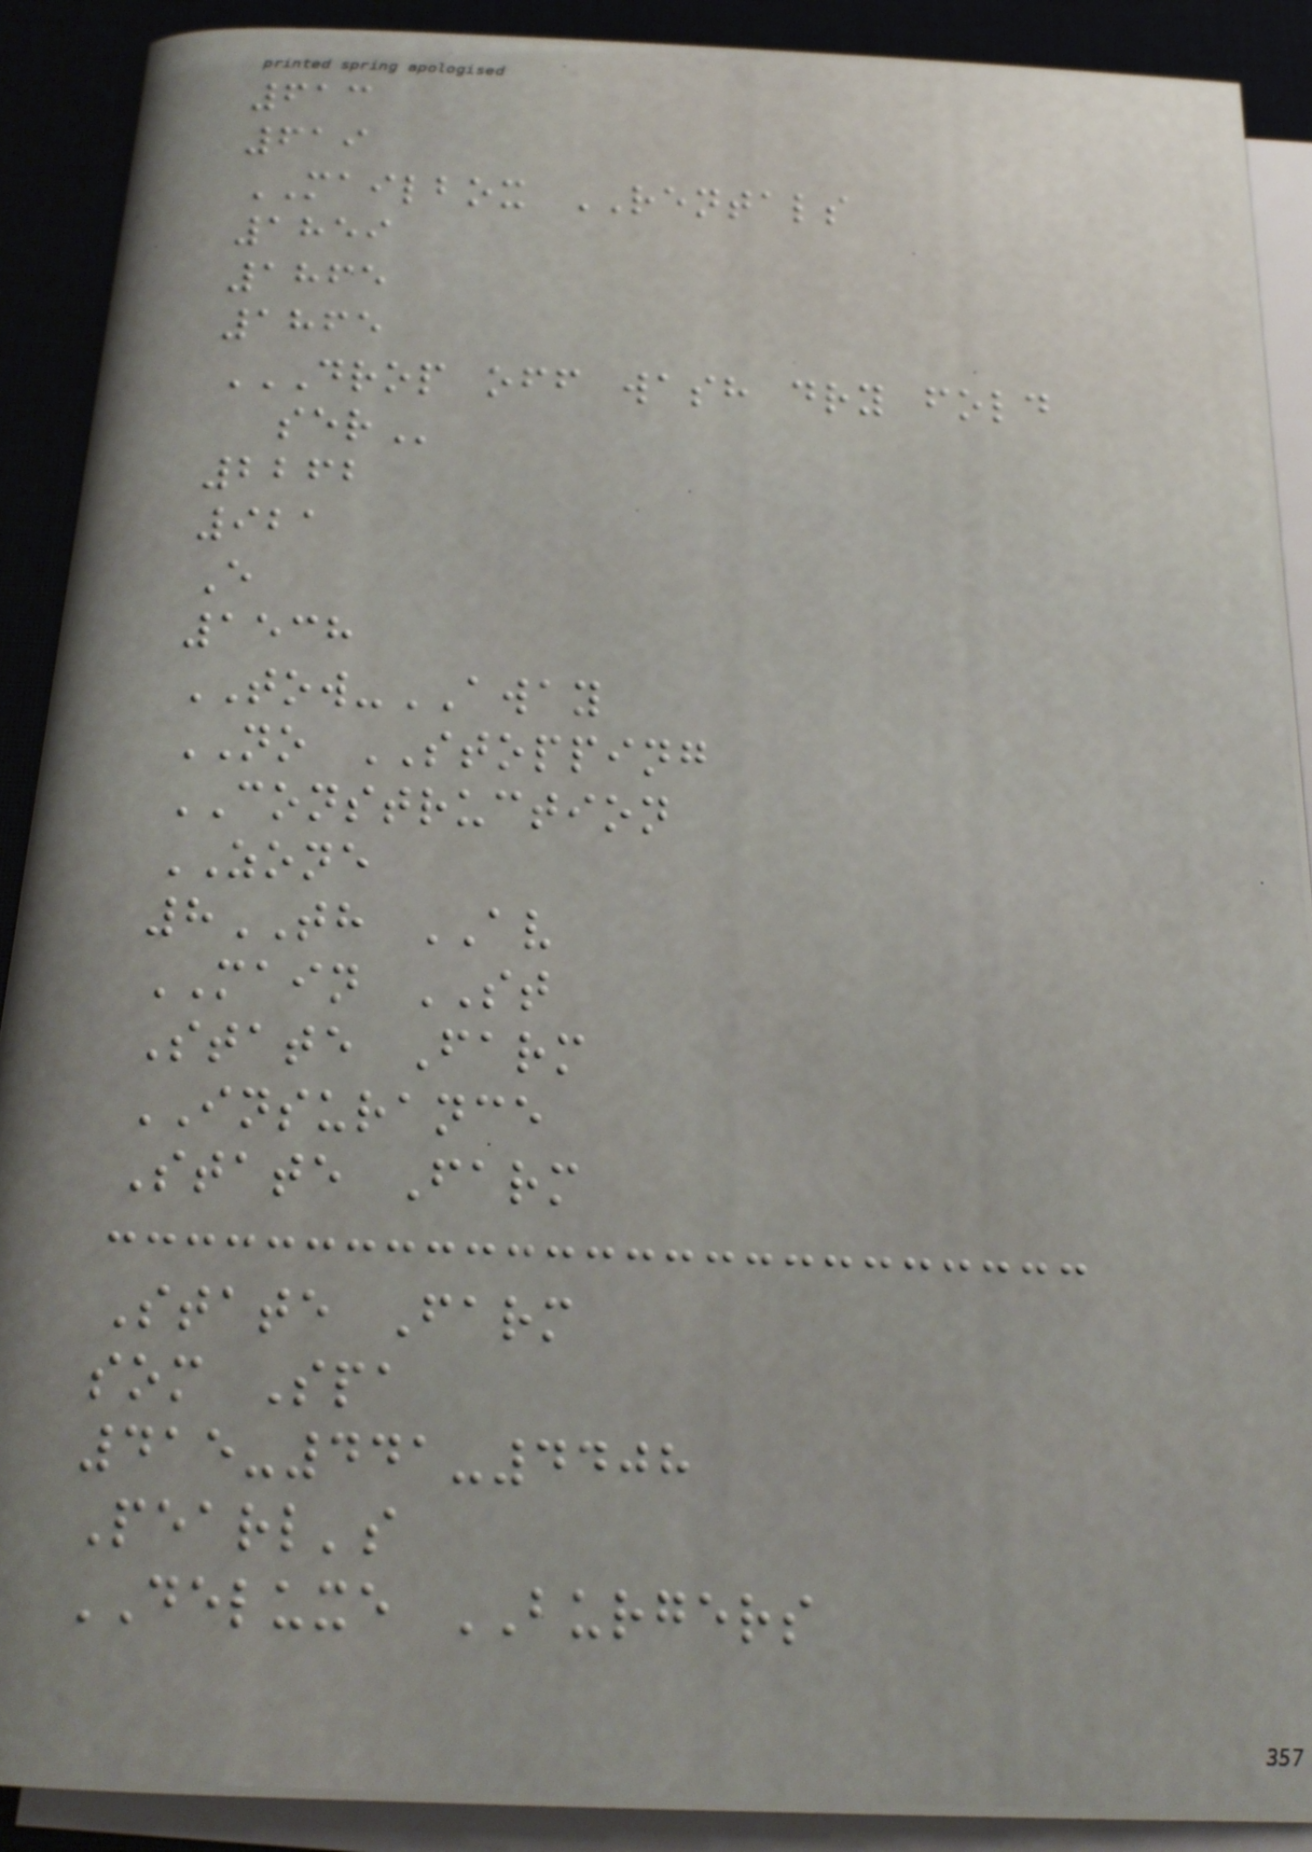613
619
MAILBOX RENTALS
1859
1865
1865
DROP OFF WASH DRY FOLD
SER
2262
921
E
1538
TOW-AWAY
NO STOPPING
CONSTRUCTION
ZONE
8TH AV
MAIN ST
State Farm
INSURANCE
State Farm
State Farm
som Spa
415-441-4408
Pearl's
DELUXE BURGERS
